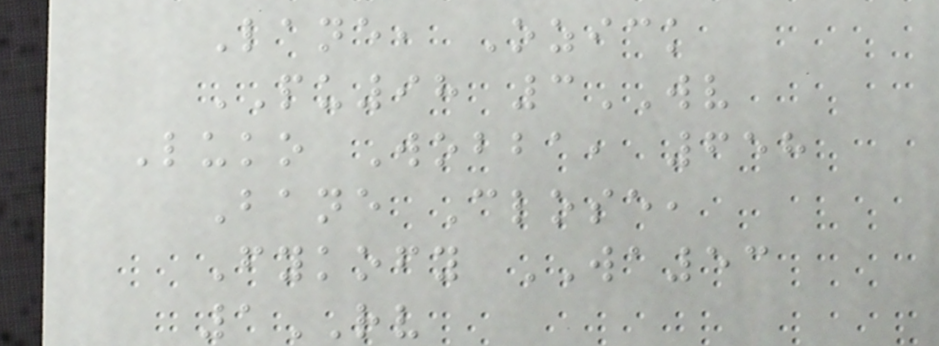Lane, Ozick
PU98 3WV
Luko Wobba, 658
Bane Close,
Fykofy WA53
1RV
